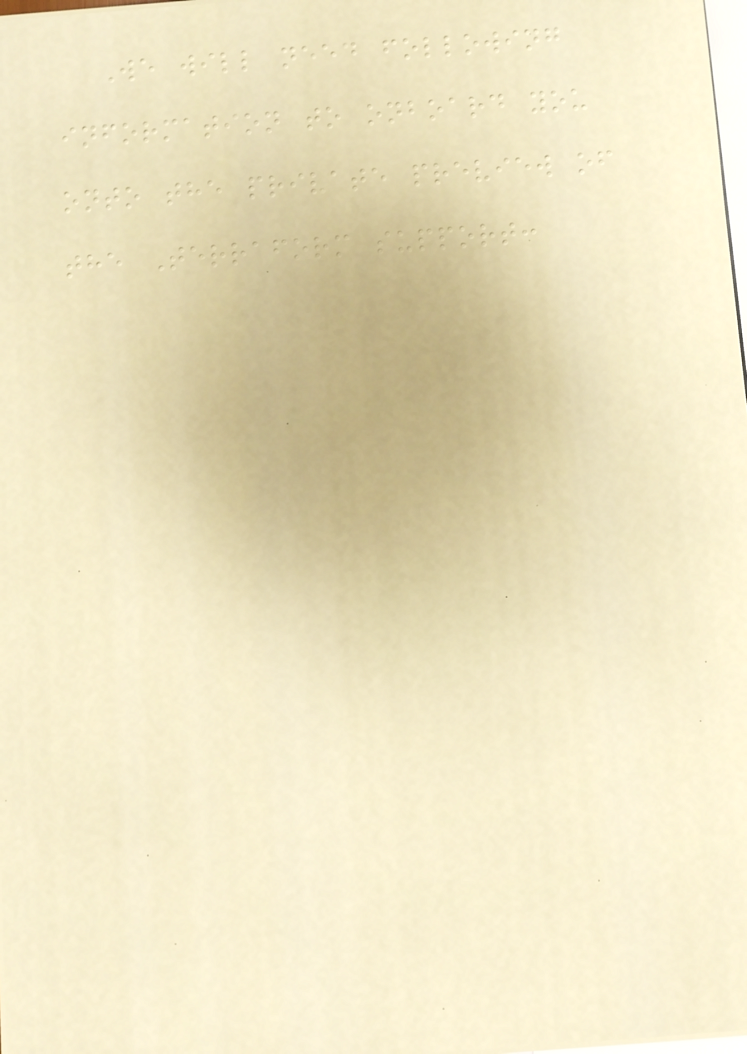We will need following
information to onboard you
onto the private preview of
the Terraform support:
